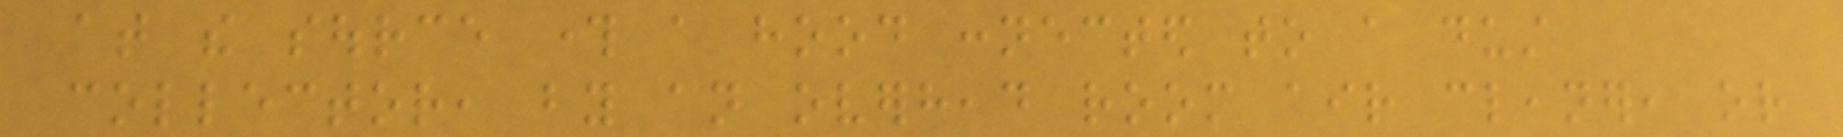at the source through a hood connected to a dust
collector, by an overhead room air cleaner, or
